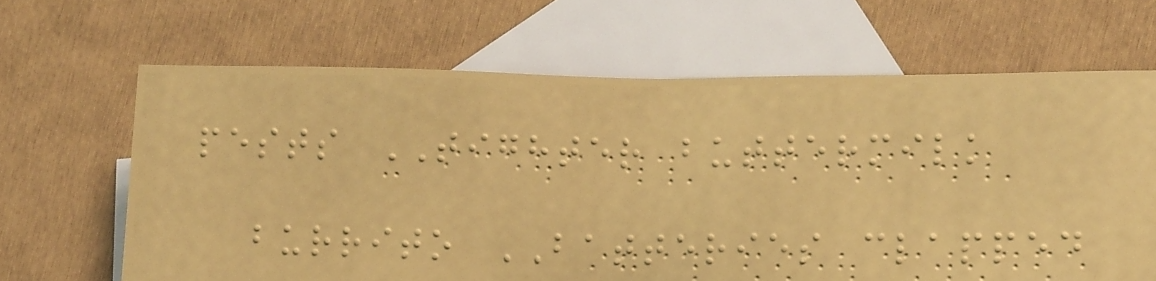pests TIGHTER buttermilk
burrito BATTERIES clapped
